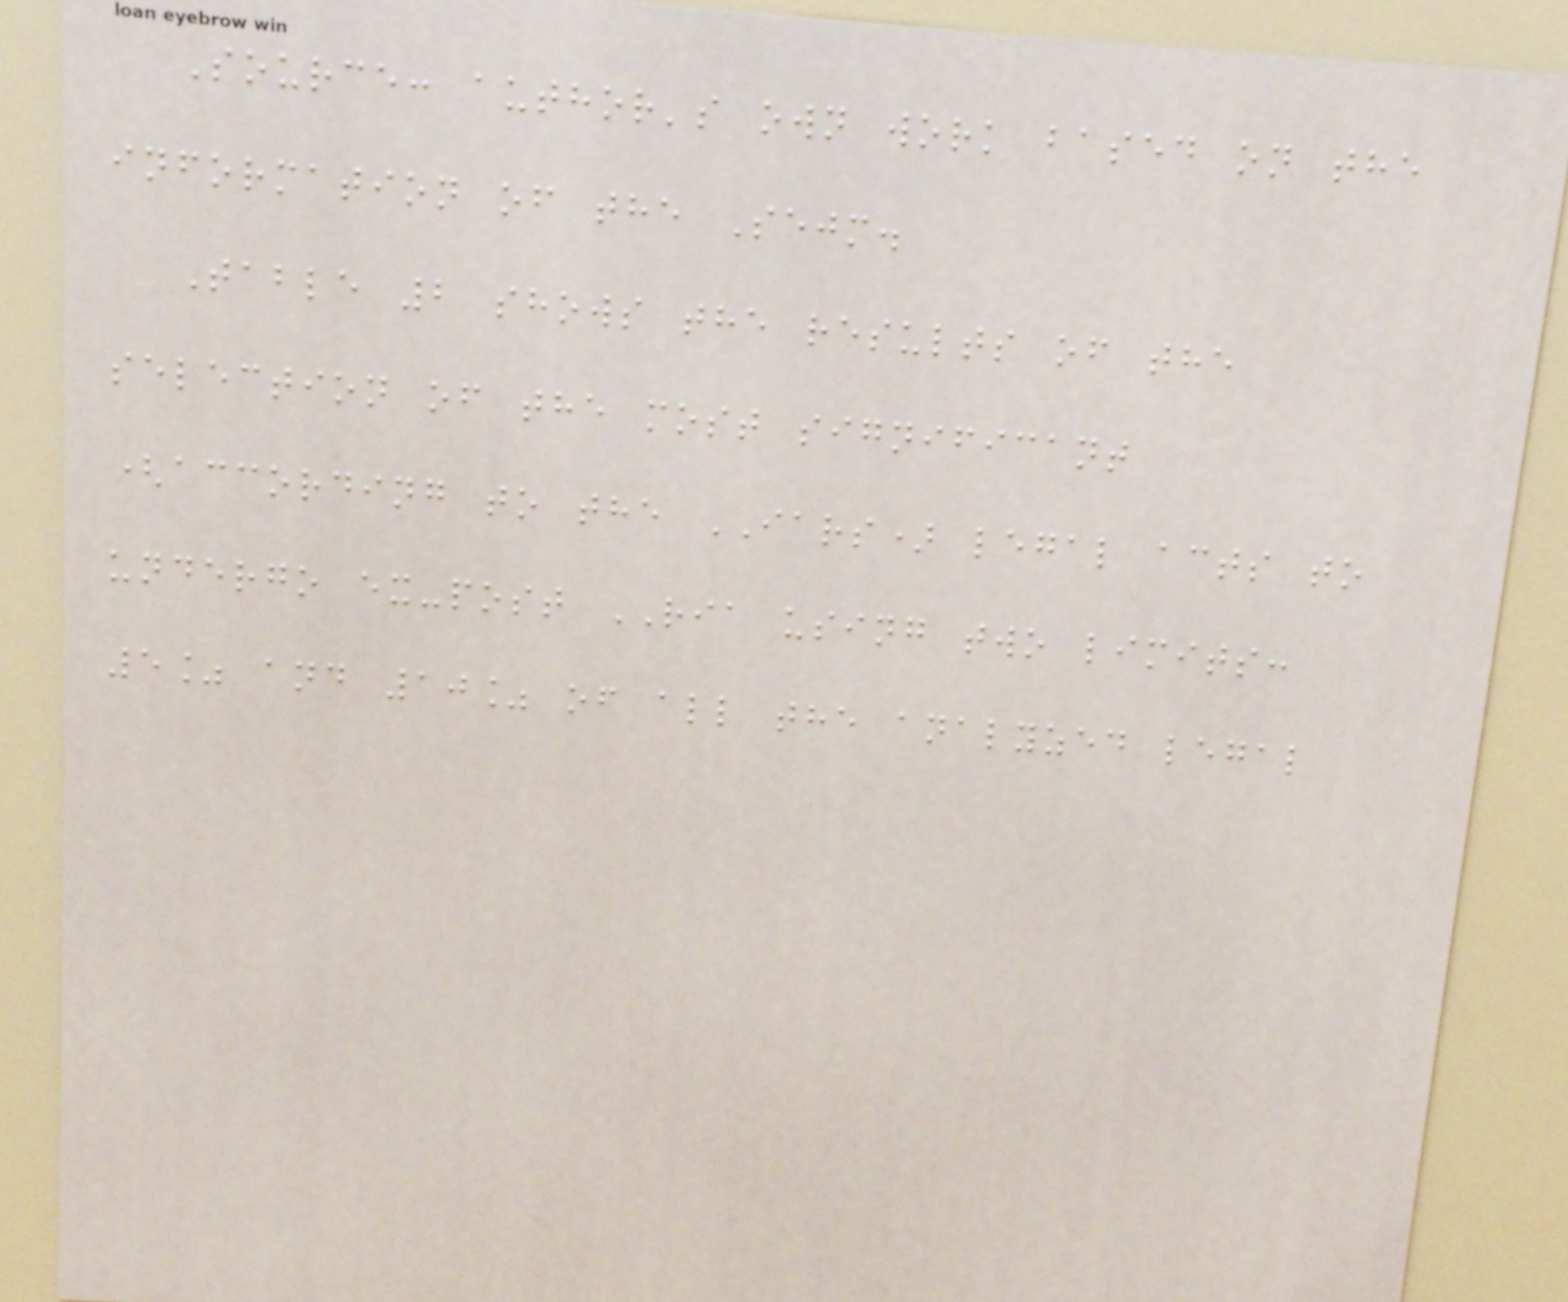Source: author's own work based on the
information of the Sejm.
Table 2 shows the results of the
selection of the most significant
(according to the IARS) legal acts to
undergo ex-post RIA using two limits:
5% and 10% of all the analyzed legal
